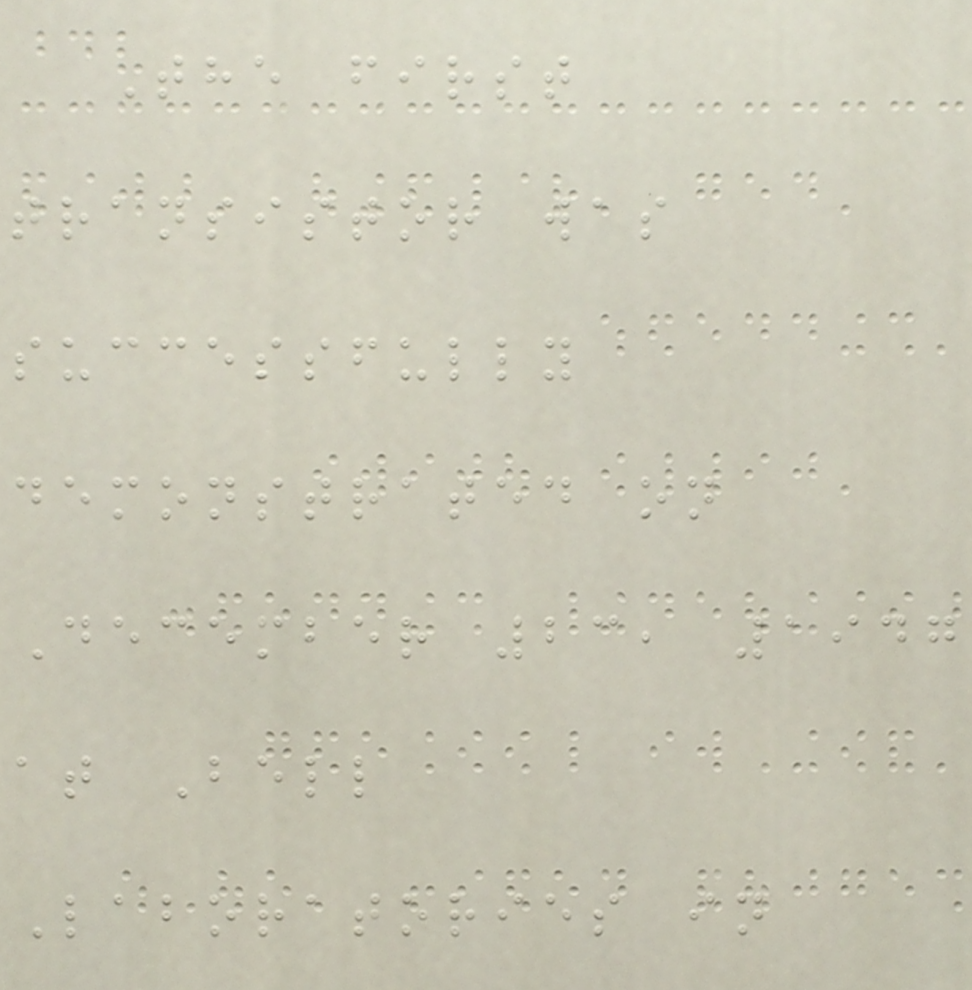The first
transistor was
successfully
demonstrated on
December 23, 1947
at Bell
Laboratories in
